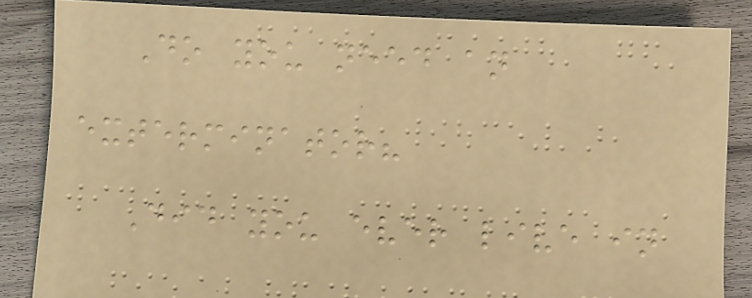Do you need an
exterminator?
Did you ever live in
